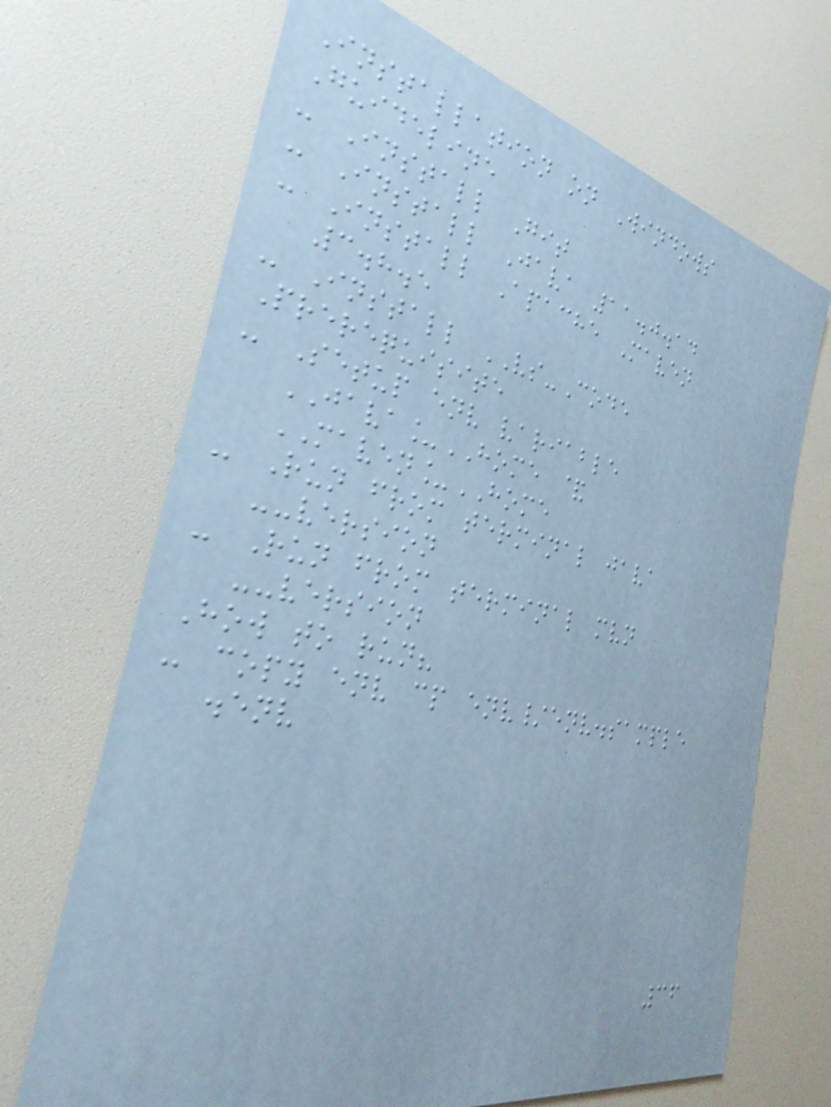Installation on Windows
Guideline
- Install Git
- Install Java 11.0.14
- Install Apache Maven
3.8.5
- Install VS-Code
Prerequisite
- Setup env variable
JAVA_HOME &
MAVEN_HOME
- Run from terminal java
--version
- Run from terminal mvn
--version
How to run?
- copy env cp env/env.sample
.env
36
